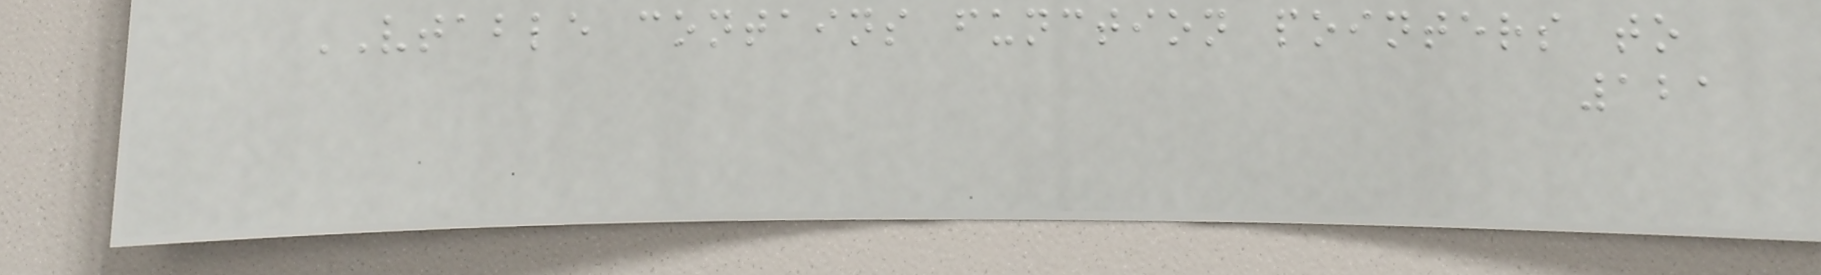VTABLE contains function pointers to
121
